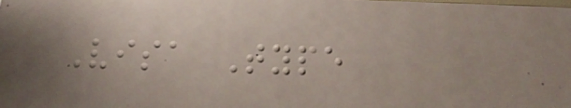Visa Type
